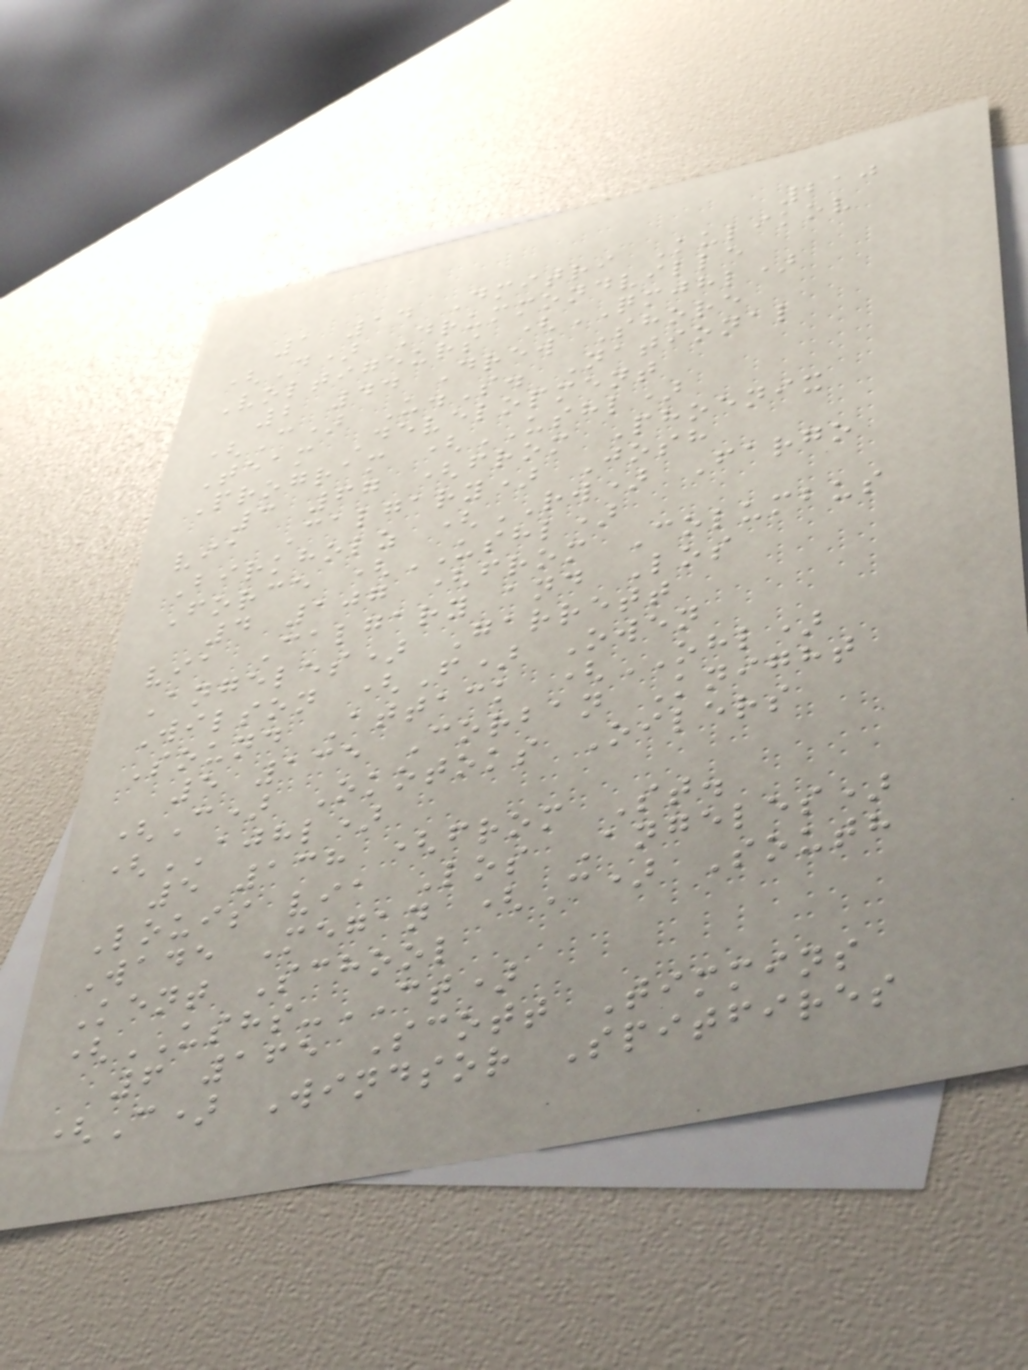210
1 14 Dmitri Kulikov
(D) Drummondville
Voltigeurs (QMJHL)
2 44 Drew Shore
(C) U.S. National
Team Development
Program (USHL)
3 67 (from Phoenix
via Calgary) Josh
Birkholz (RW) Fargo
Force (USHL)
4 107 (from Columbus
via Calgary and Los
Angeles) Garrett
Wilson (F) Owen
Sound Attack (OHL)
5 135 Corban Knight
(C) Okotoks Oilers
(AJHL)
5 138 (from St.
Louis via Los Angeles)
Wade Megan (C) South
Kent School
(USHS-CT)
6 165 Scott Timmins
(C) Windsor Spitfires
